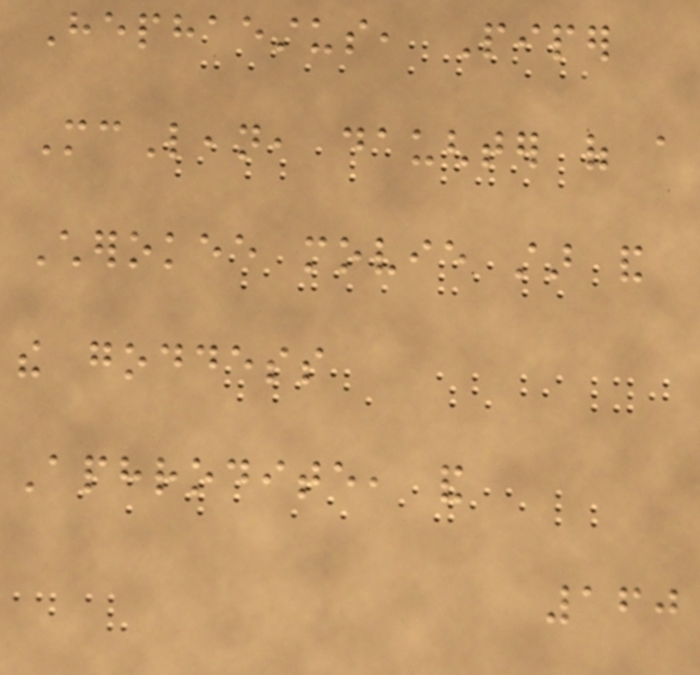Hephaestus, Piper
McLean, daughter of a
Cherokee movie star and
the goddess
Aphrodite, and
160
